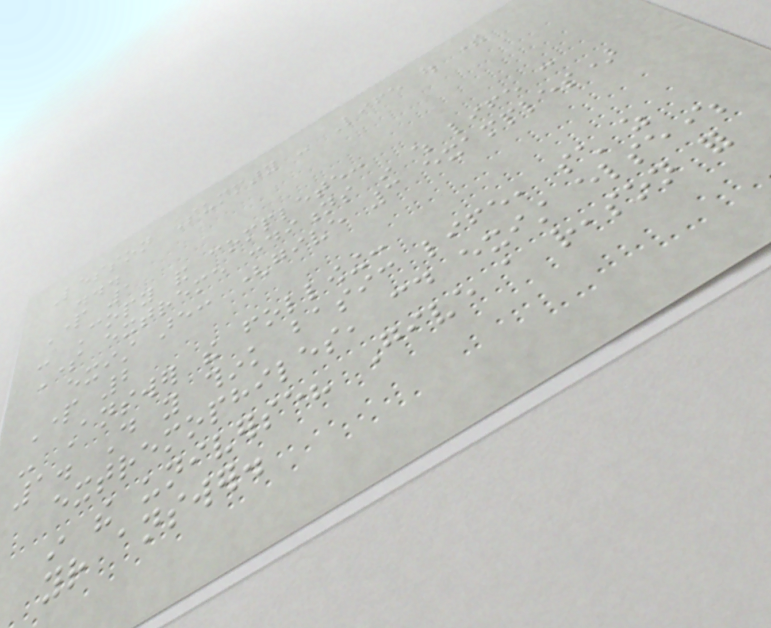Lesson Summary - Life out there
...
Part 1
- Copy and complete:
Some extreme conditions in which life can
exist are: (give 3 examples)
Part 2
- Answer the following:
1. Do you think basic life, such as
extremophiles, could exist elsewhere
in the universe? Give a reason for
your answer.
